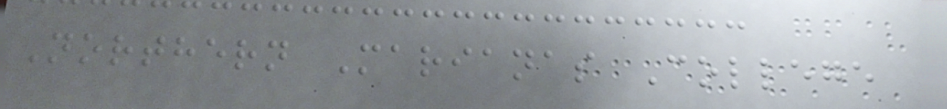Northern Marianas College
